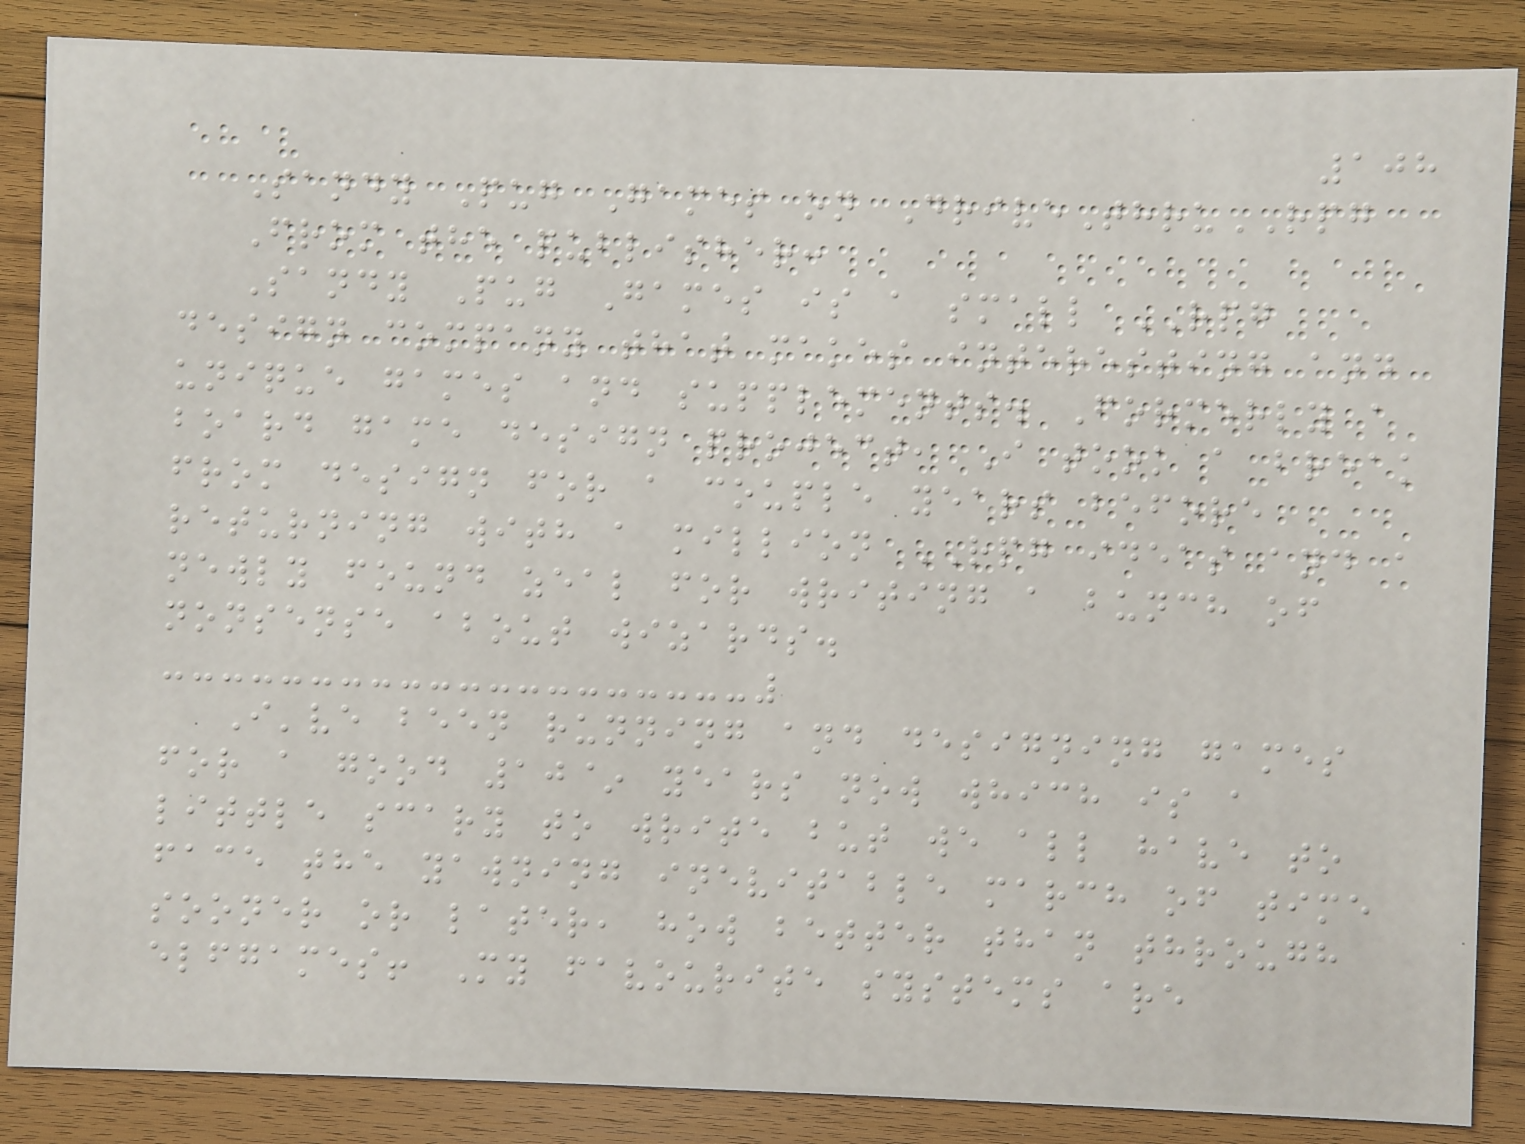108
Sandy Pug Games on DriveThruRPG
From the publisher:
Sandy Pug Games is a small RPG
design company that makes interesting and
unique games and supplements. Formerly a
board game design project, I took a break
from design for a couple years before
returning with a million RPG ideas and a
newly found zeal for writing a bunch of
nonsense about wizards.
I've been running and designing games
for a good 10~ years now which is a
little scary to write but we all have to
face the yawning inevitable march of time
sooner or later, how better than through
elfgames! My favourite systems are
